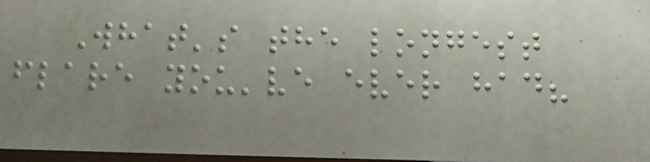What's the longest
flare you've ever had?
